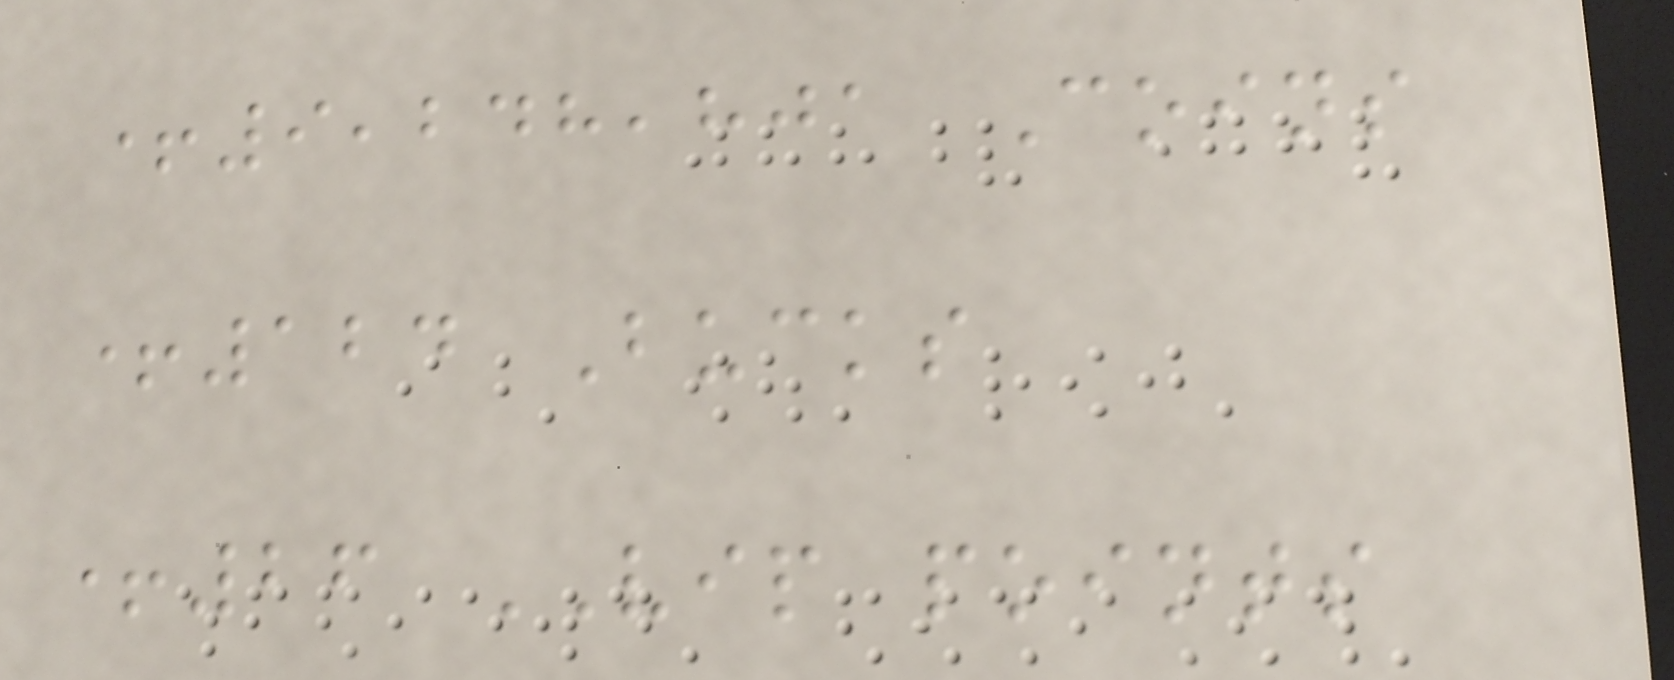+9,248,801 Coins
+124 Bucks
+26 VIP points
